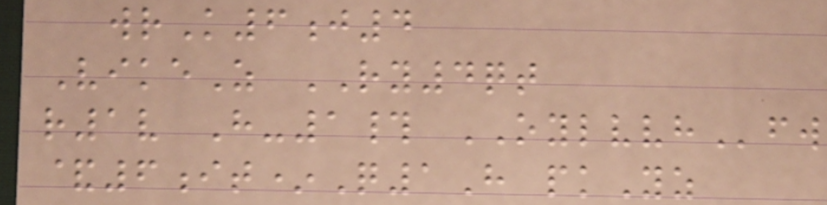wrK6j4
VikeZ RY4qt
r1v H-1# OYLVVHfw
&6it*Q1H pkYz
